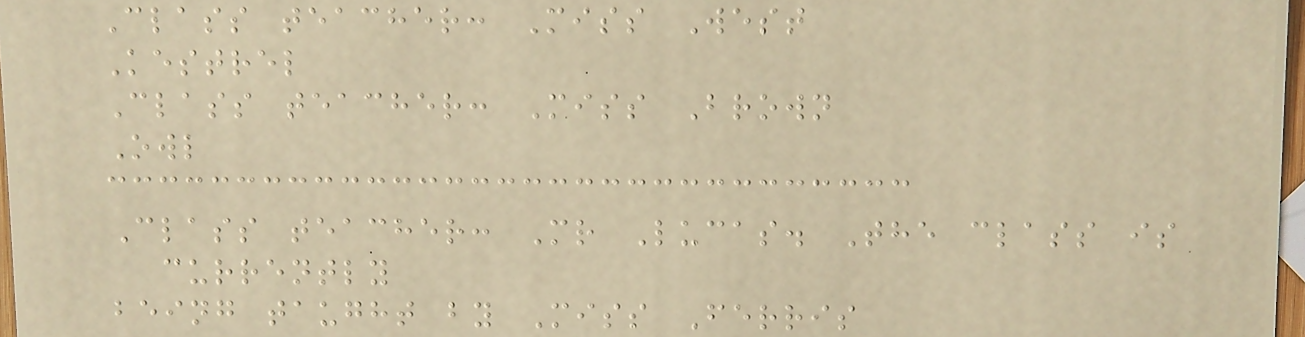Class teacher: Miss West
Kestrel
Class teacher: Miss Brown
Owl
Class teacher: Mr Lucas. The class is
currently
being taught by Miss Ferris
